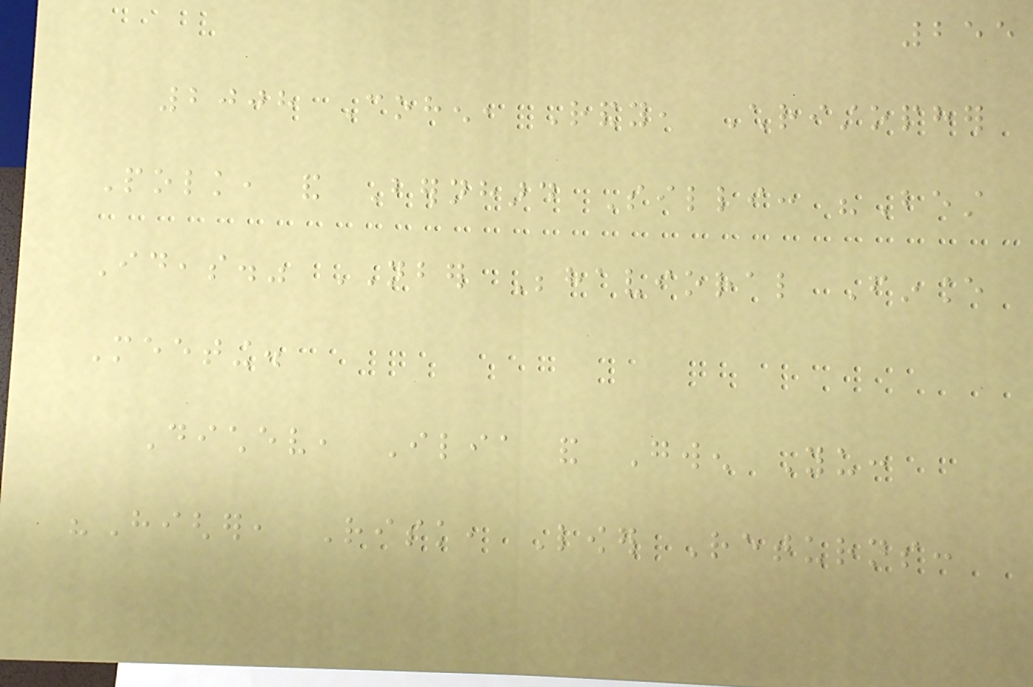255
2008 Cohen, Randy, Christopher
Polk, and Bernhard Silli: "Best
Ideas." NBER Behavioral Finance
Meeting.
Dichev, Ilia and Gwen Yu:
"Higher, Risk, Lower Returns:
